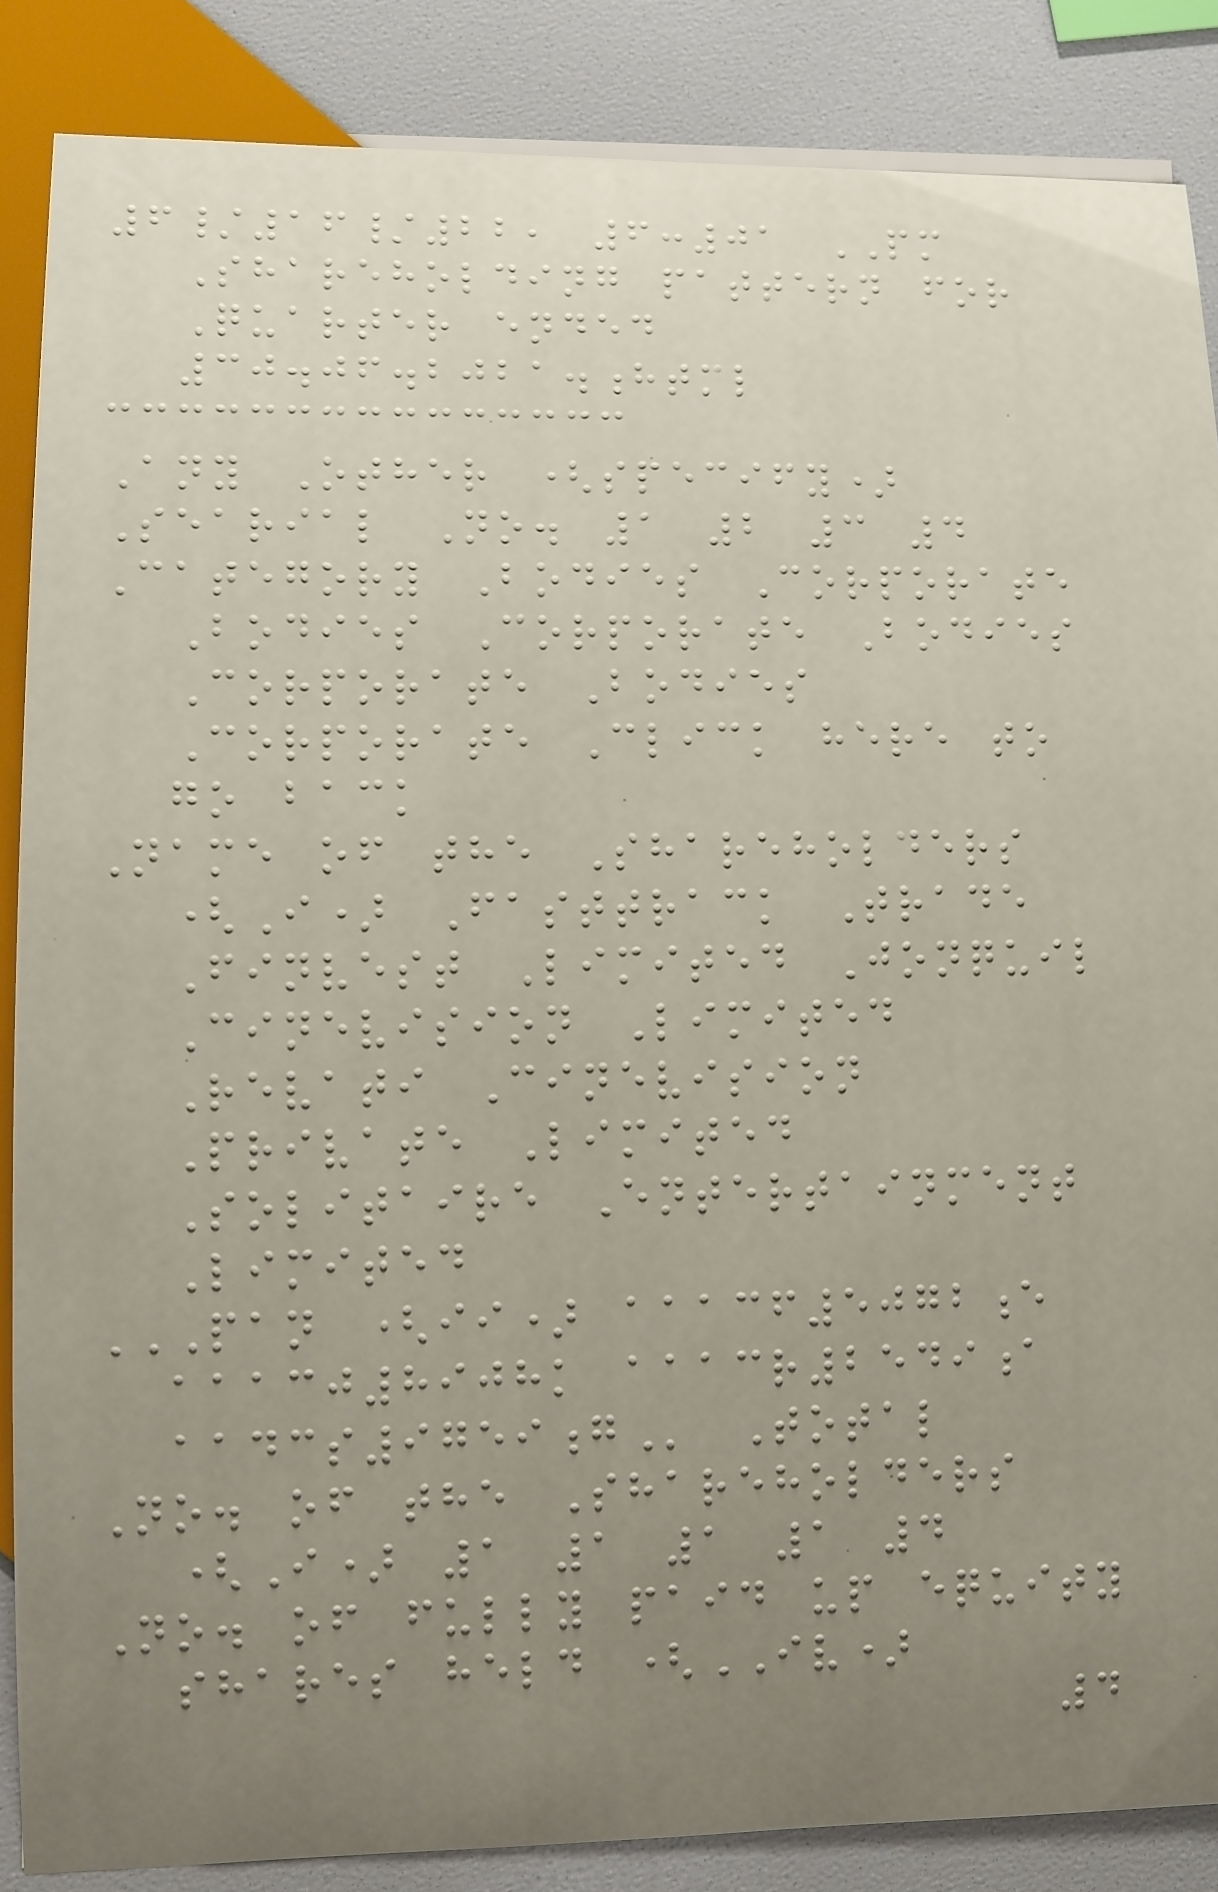6/16/22, 6:01 PM
Shareholding pattern for
Quarter ended
30.06.2021.html
Any Other (specify)
Searial No. 1 2 3 4
Category Bodies Corporate
Bodies Corporate Bodies
Corporate Bodies
Corporate Click here to
go back
Name of the Shareholders
(I) Fasttrack Trade
Finvest Limited Jonquil
Cinevision Limited
Revati Cinevision
Private Limited
Solitaire Entertainment
Limited
PAN (II) AAACF5072E
AAACJ8908K AAACR2549A
AADCS9759G Total
No. of the Shareholders
(I) 1 1 1 1 4
No. of fully paid up equity
shares held (IV)
4
